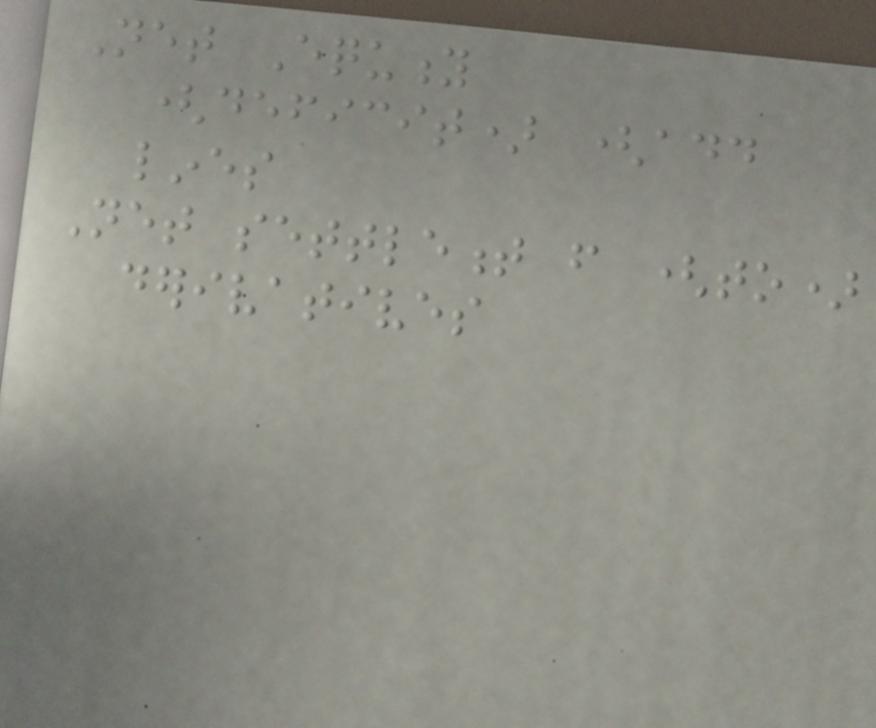Net Equity
(deficit) (add
lines
Net settlement from (to)
derivatives
